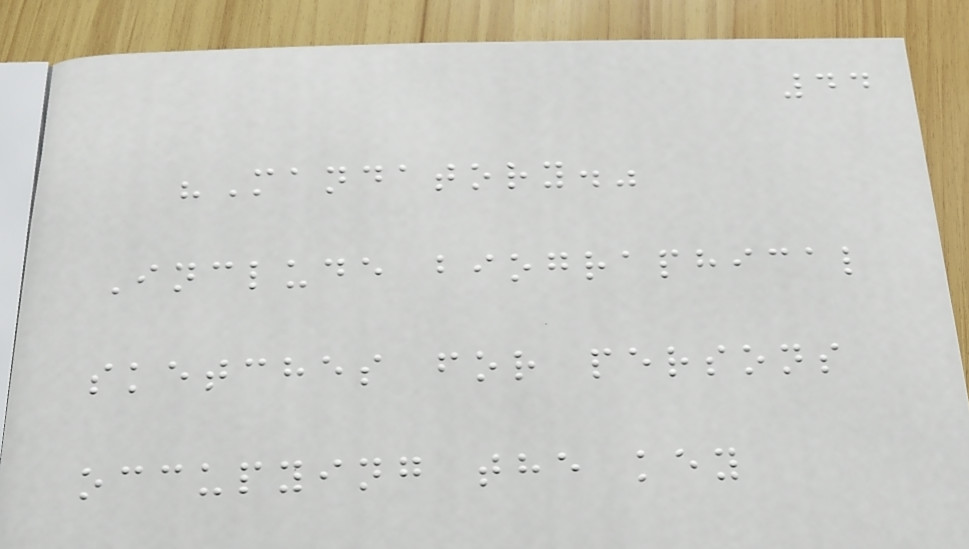44
"Mandatory."
Include biographical
sketches for persons
occupying the key
